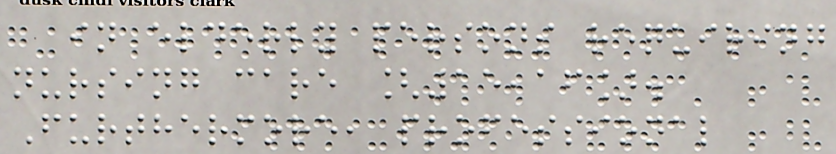in elderly persons requiring
nursing care [15,16].
Furthermore, professional
